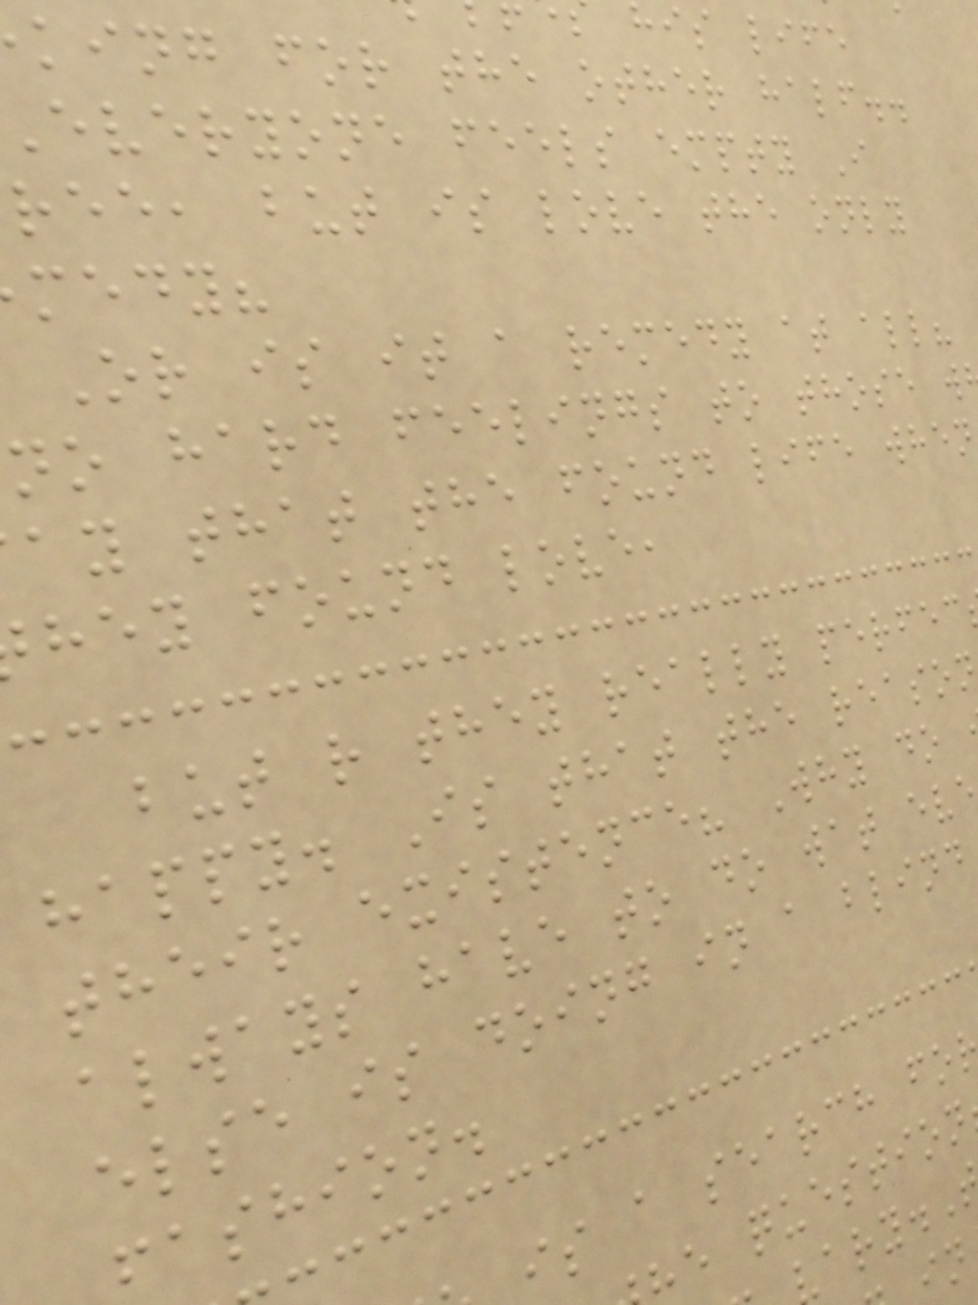his life
king for the other half..
everyone feels empty I
ree, but is love the only
medy?
Or is it a remedy at all?
no hard feelings to those w
ay that the found life when
hey found love,
but r they really perfec
happy. Is that the reason
their existence? Why do
always have to do wat eve
else is doing in a blind
ashion.
is a search fo
e question
